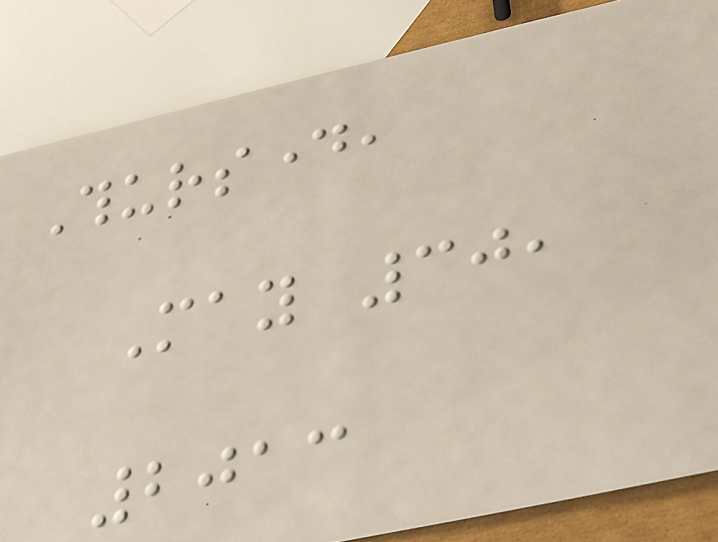Thursday,
May 30,
2013
